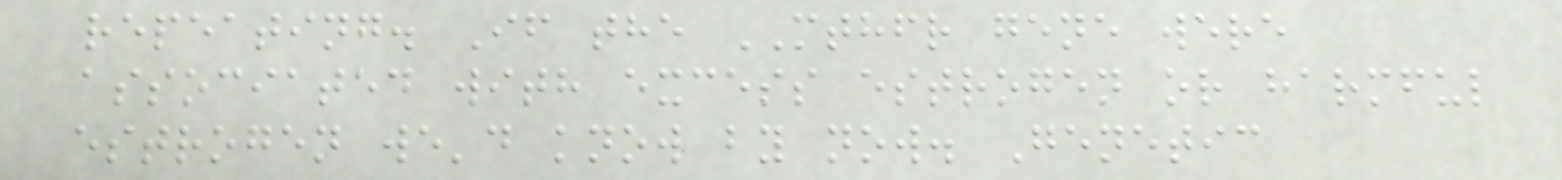repeating. If the MTHFR gene were
associated with excess estrogen or harmful
estrogen we'd know by now. Genetic
